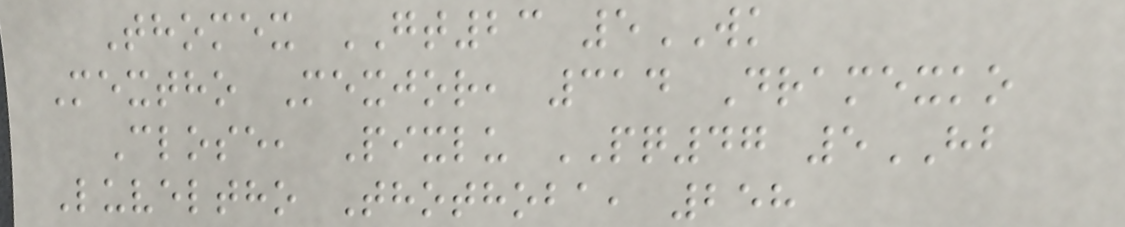Thomex GT23 5WK
Mextho Mexjor, 314 Dramexko
Close, Pixlu PQ47 5HB
Luveltho Thothoba, 258
